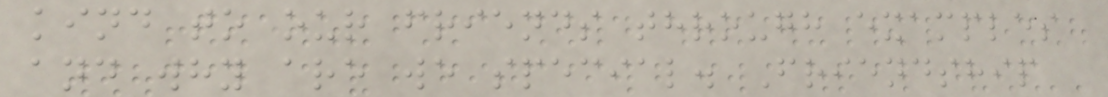kind to our friends through examples
and why are we special. Friendship
